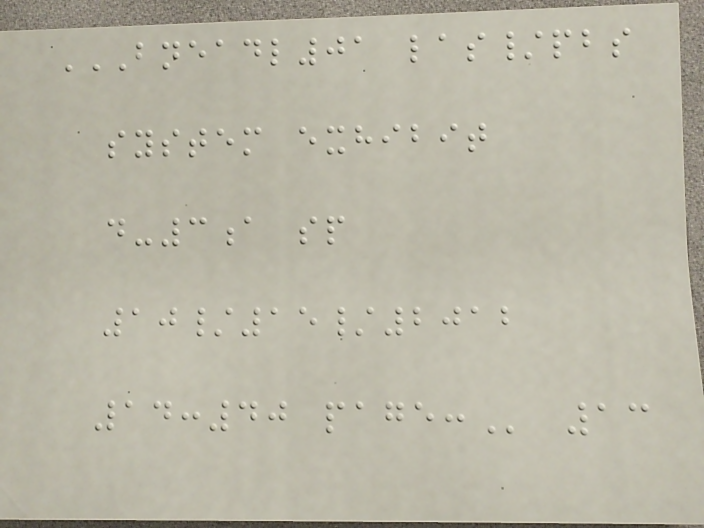BNEADL01 LAS/PBS
SYSTEM EXHIBIT
D-3A SP
10/15/2012
14:40 PAGE: 13
